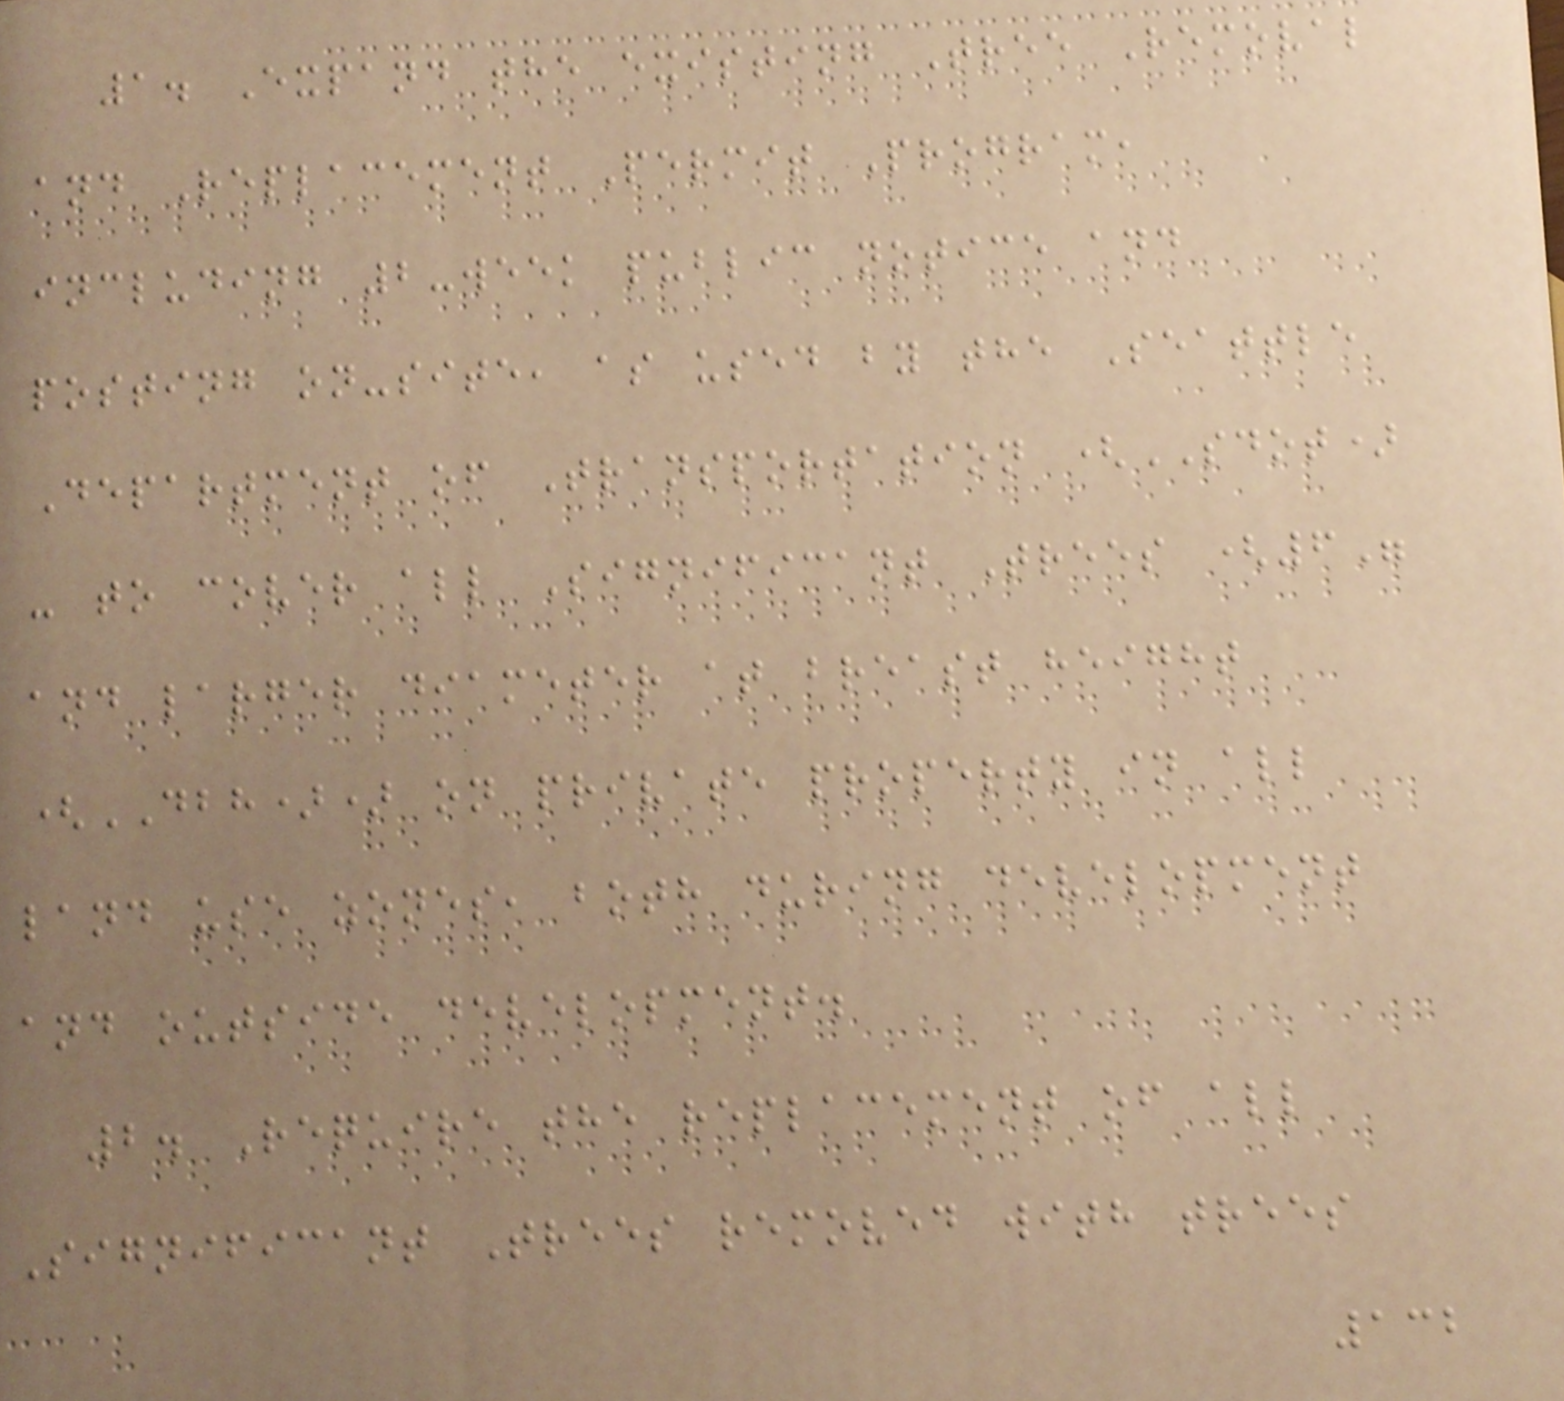1. Expand the existing Tree Removal
and Replacement Permit Program,
including 2-week public notice and
posting on-site, as used by the Seattle
Department of Transportation (SDOT)
- to cover all Significant Trees (6"
and larger diameter at breast height
(DBH)) on private property in all
land use zones, both during development
and outside development.
2. Require the replacement of all
Significant Trees removed with trees
132
